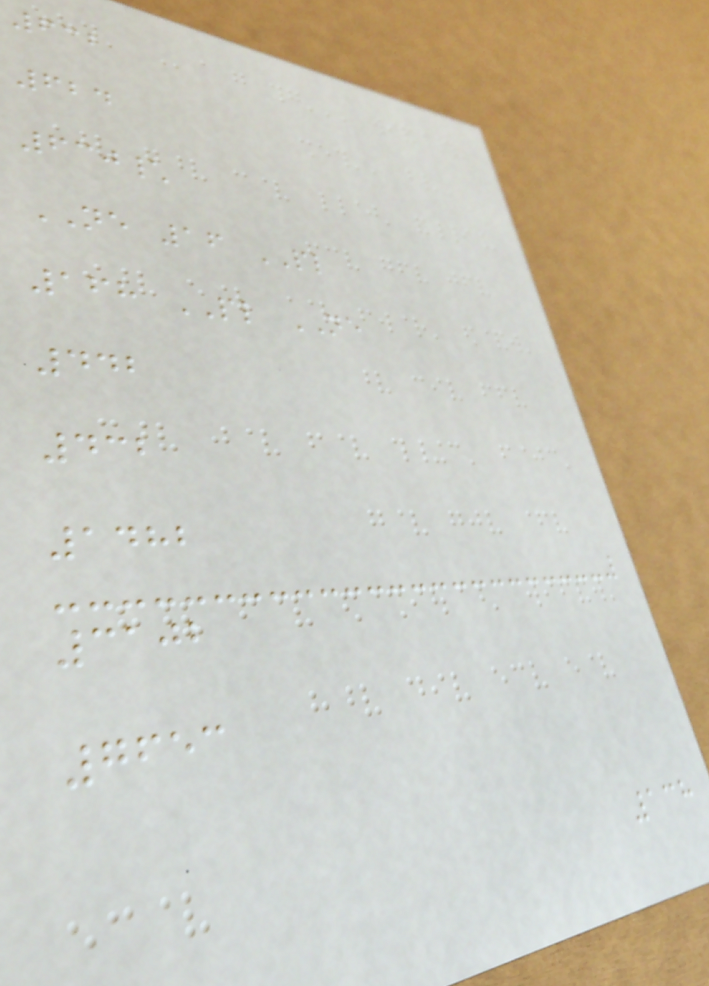632
624
630\
NE 16 PL
168 PL NE
442
432
1482
3102
7653
138
